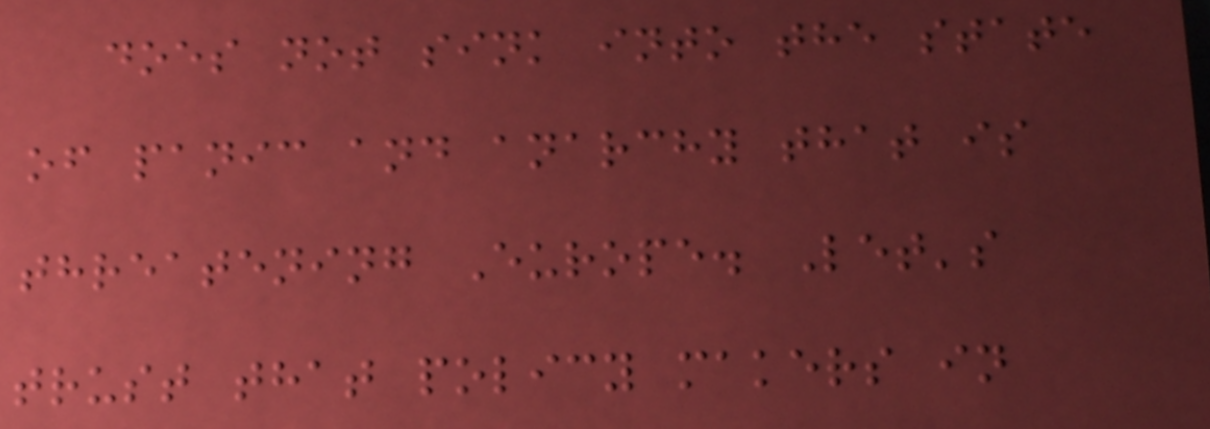does not sink into the state
of panic and anarchy that is
threatening Europe. Let's
trust that policy makers in
